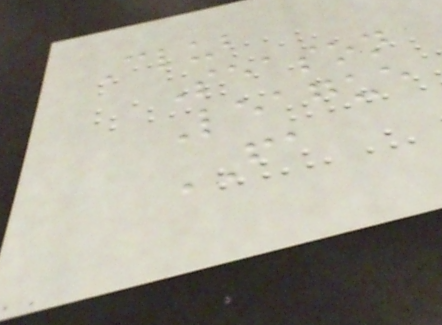Club
Season
League
FA
